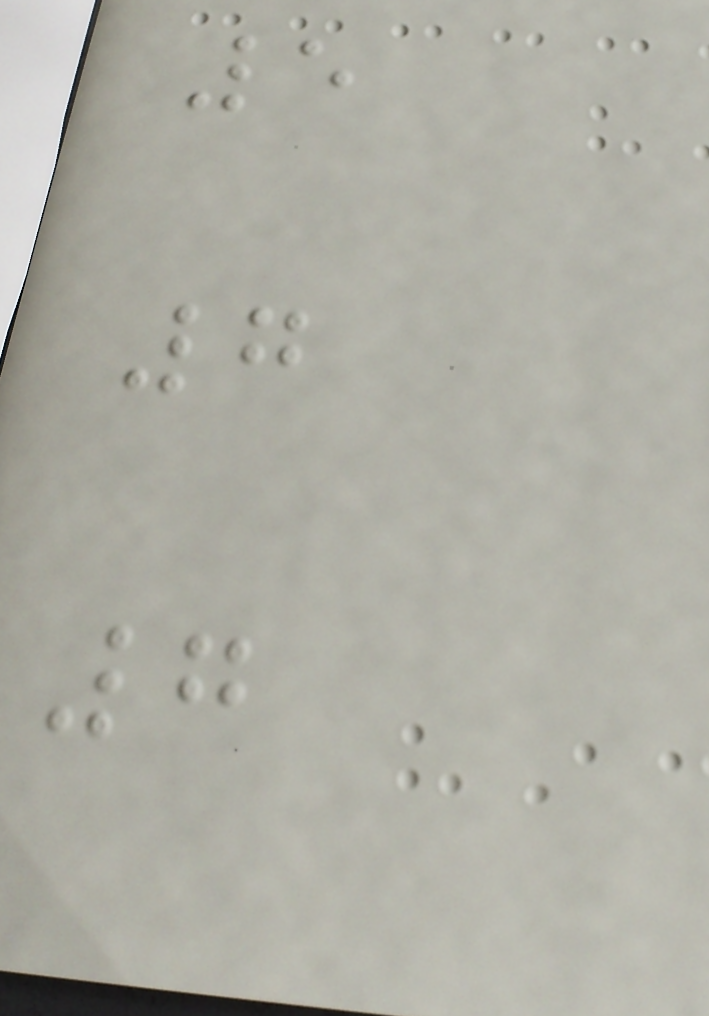5
7
7
